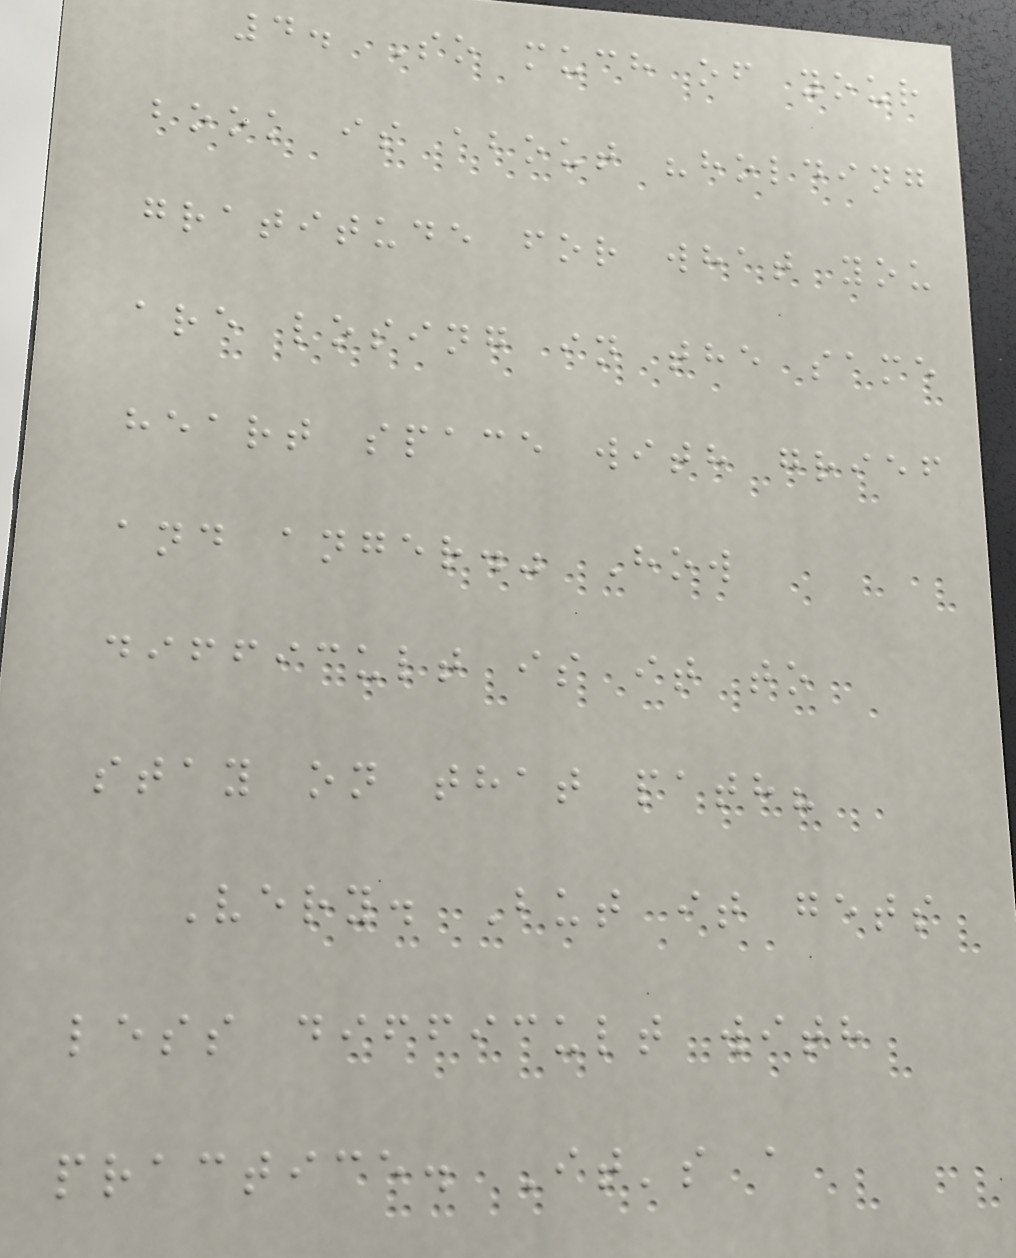4. So much of your
book is about "holding
gratitude for what you
are losing in the same
heart space with grief
and anger." How
difficult is it to
stay on that path?
Very. But it gets
less difficult with
practice. It's a
